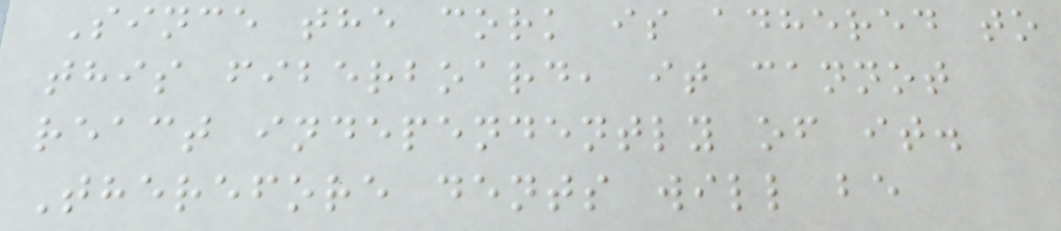Since the cork is adhered to
this fiberboard, it cannot
react independently of it.
Therefore dents will be
